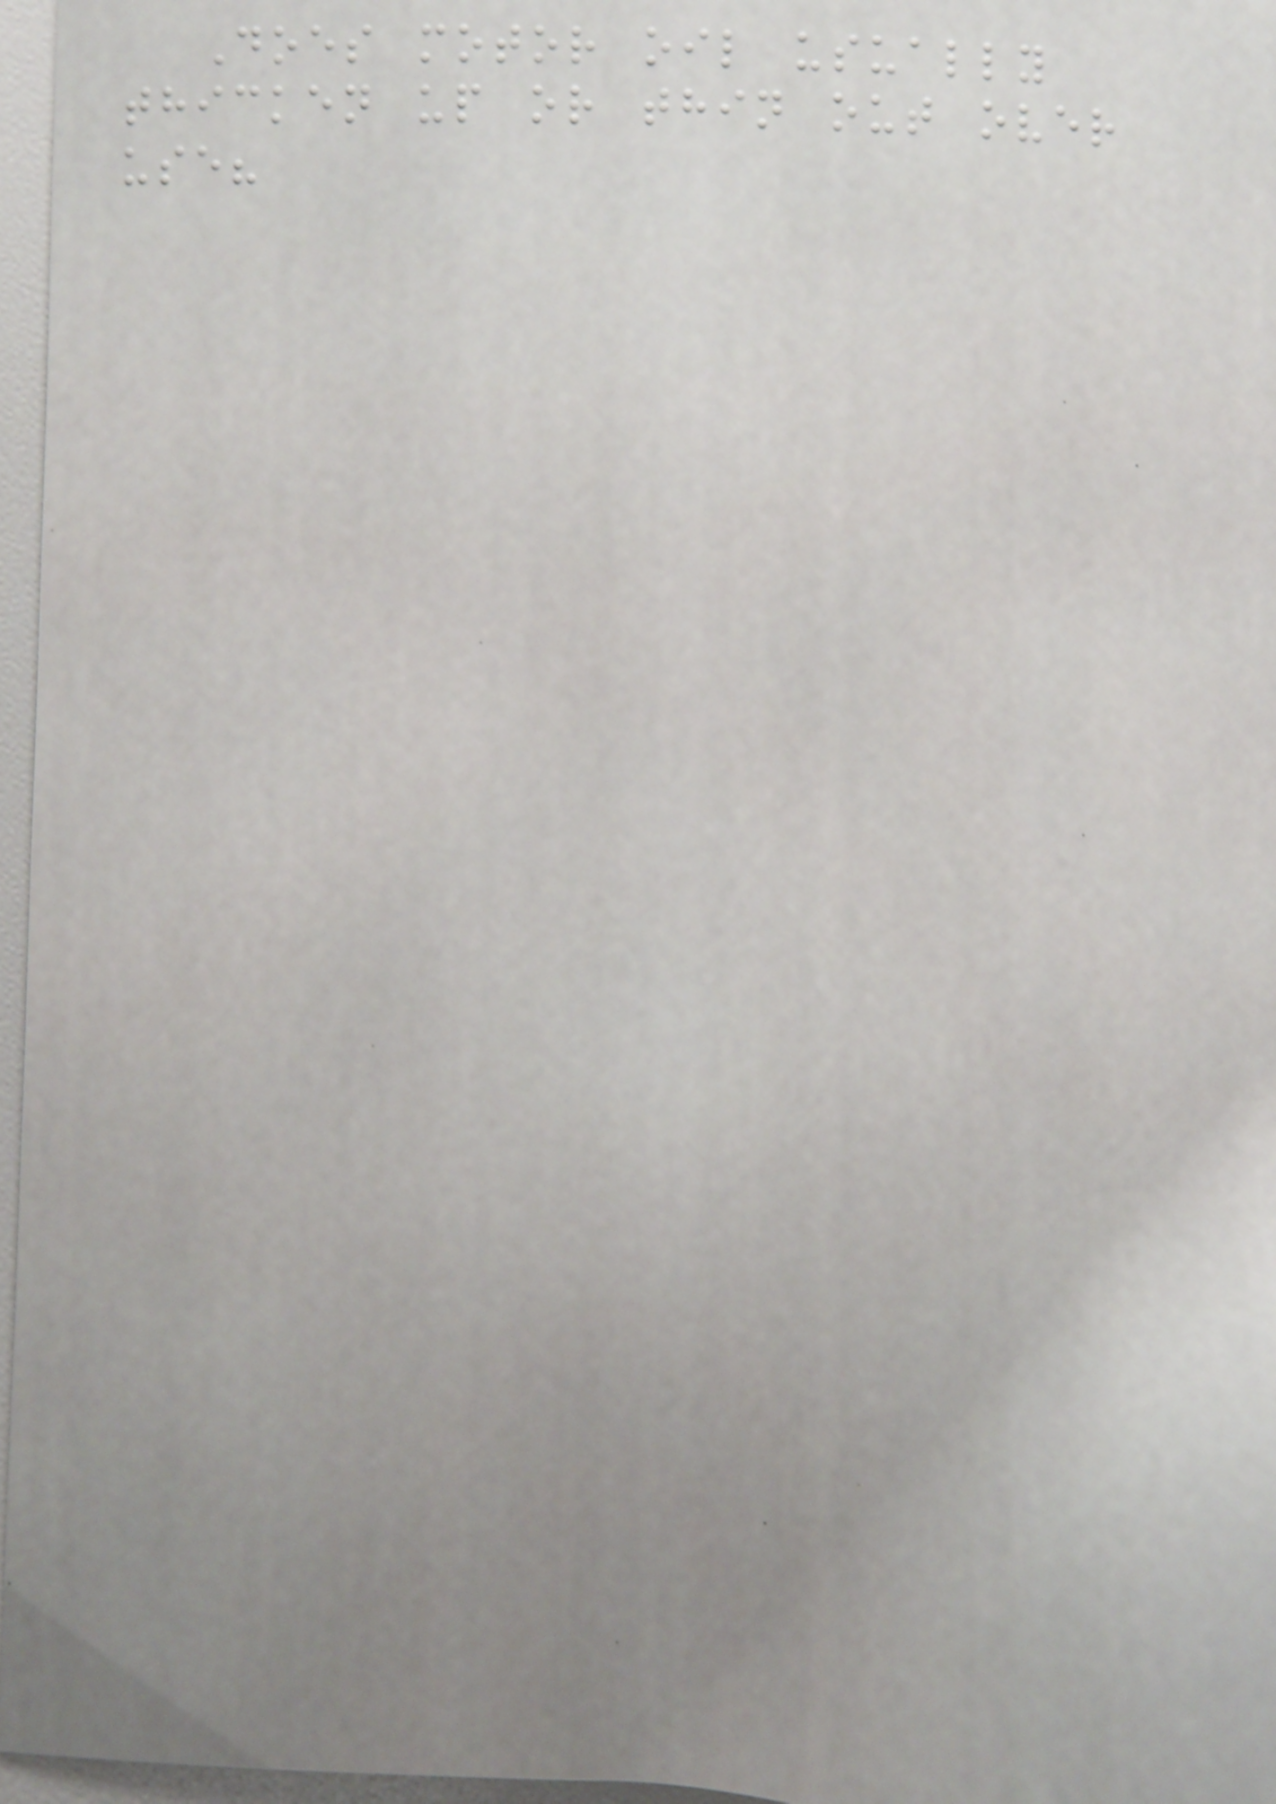Does motor oil usually
thicken up or thin out over
use?
